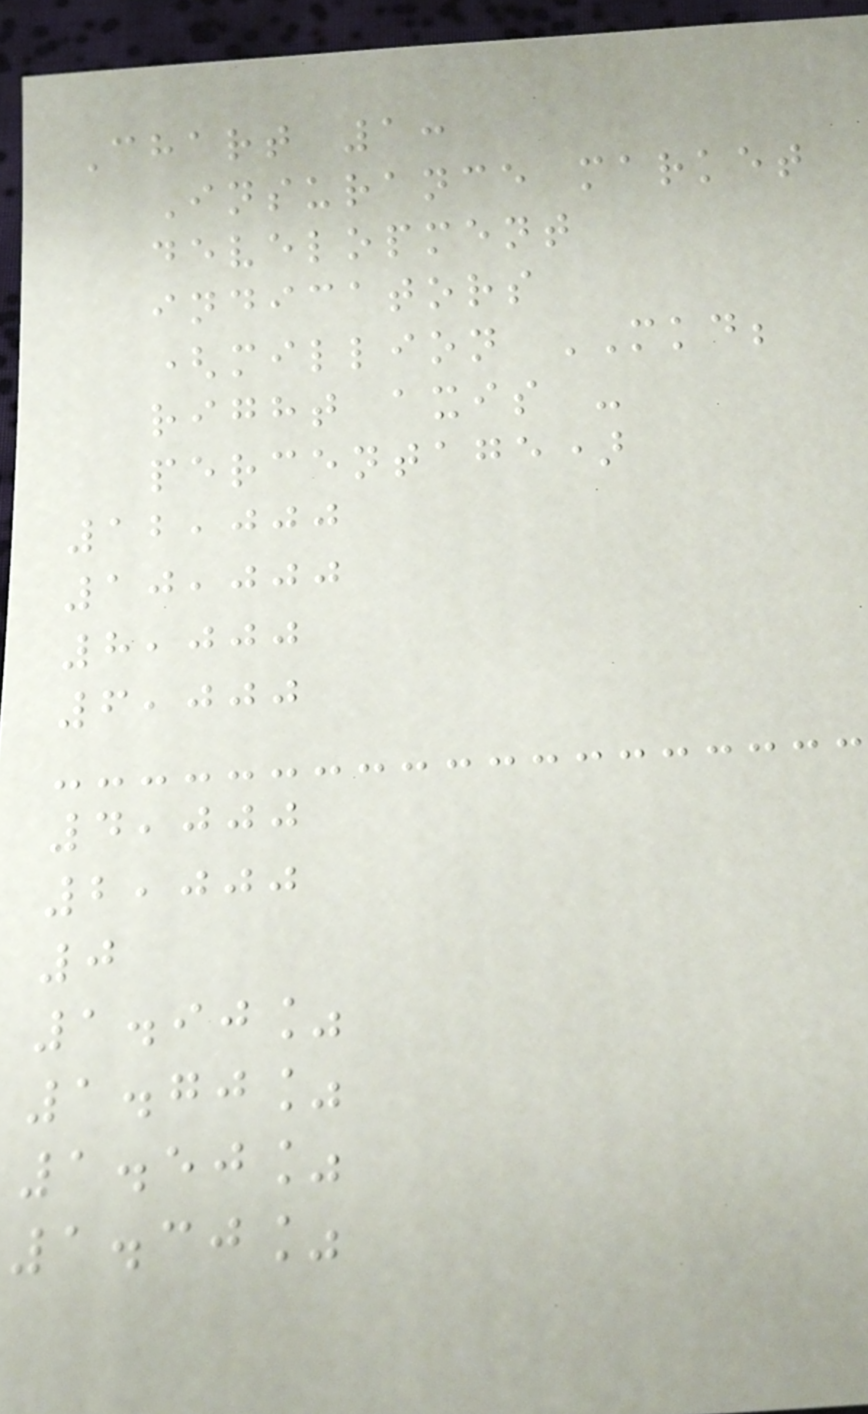Chart 1:
Insurance market
development
indicators
(million MKD;
right axis -
percentage)
12,000
10,000
8,000
6,000
4,000
2,000
0
1.90%
1.70%
1.50%
1.30%
